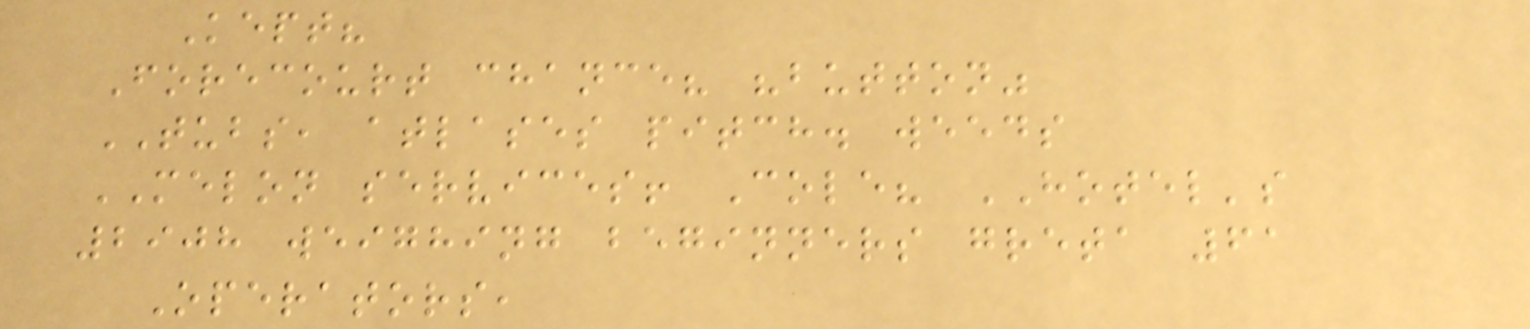Kept?
Forecourt chance? "button"
TUBS, atlases pitch. weeds
MELON services! Cole? HOTEL's
2908 weighing beginners greta 61
Operators,
